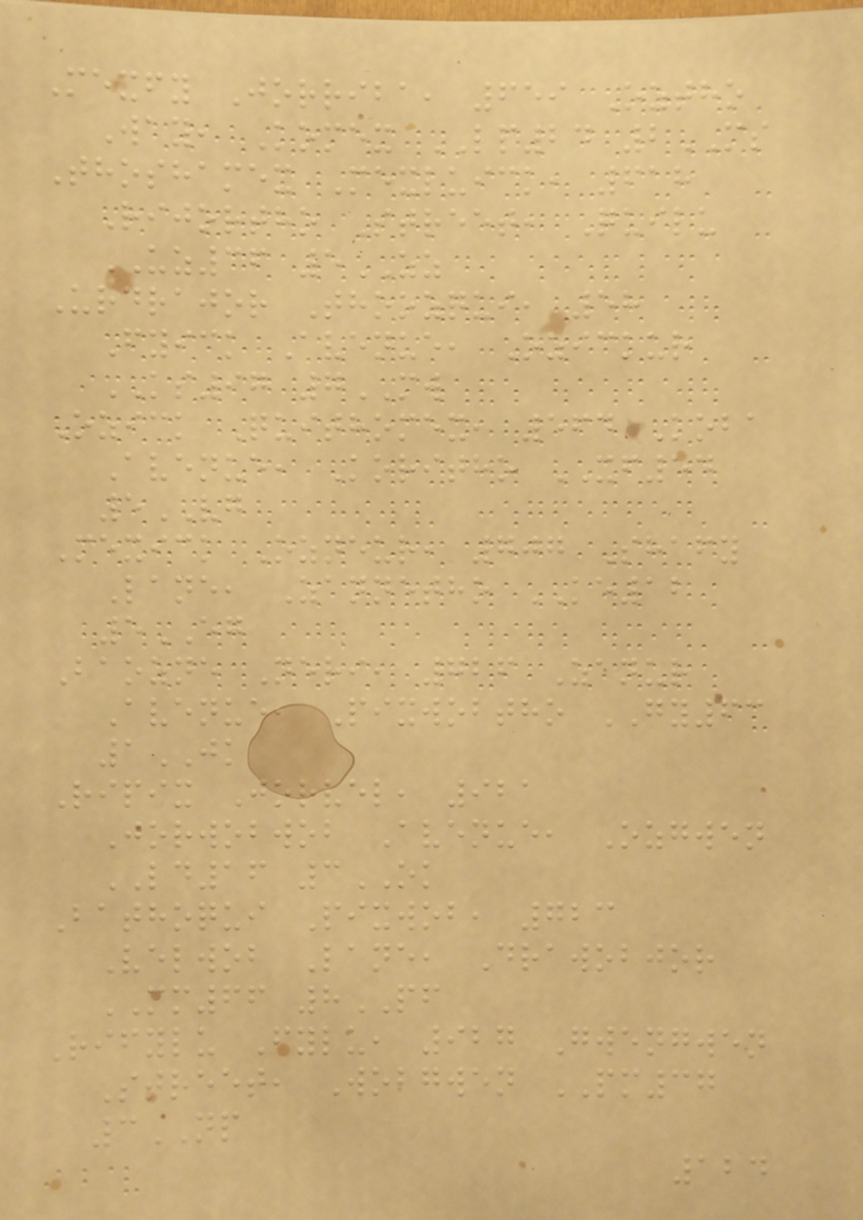Mexfy Jorriba, 659 Oztho
Way, Komex LP24 2MS
Thoshamex Mexluick, 618
Rijortho Street, Quilu
UZ36 5ZZ
Urdrajor Thoozqui, 58
Fyick Avenue, Ozickur
KS97 7MW
Ozick Quithomex, 564 Koba
Avenue, Koritho XF54
5VG
Mexick Ozneur, 707 Shafy
Lane, Zannetho KE12
5EG
Baozne Neri, 726 Zanur
Avenue, Pixwobtho GY63
1JK
Ripix Jorvel, 921
Jorwobwob Avenue, Ozgwen
LD16 3OK
Bathoqui Pixwob, 723
Velwob Lane, Drawobjor
MM66 8PF
Rifylu Fylu, 927 Gwengwen
Street, Wobgwen PM37
3NP
124
